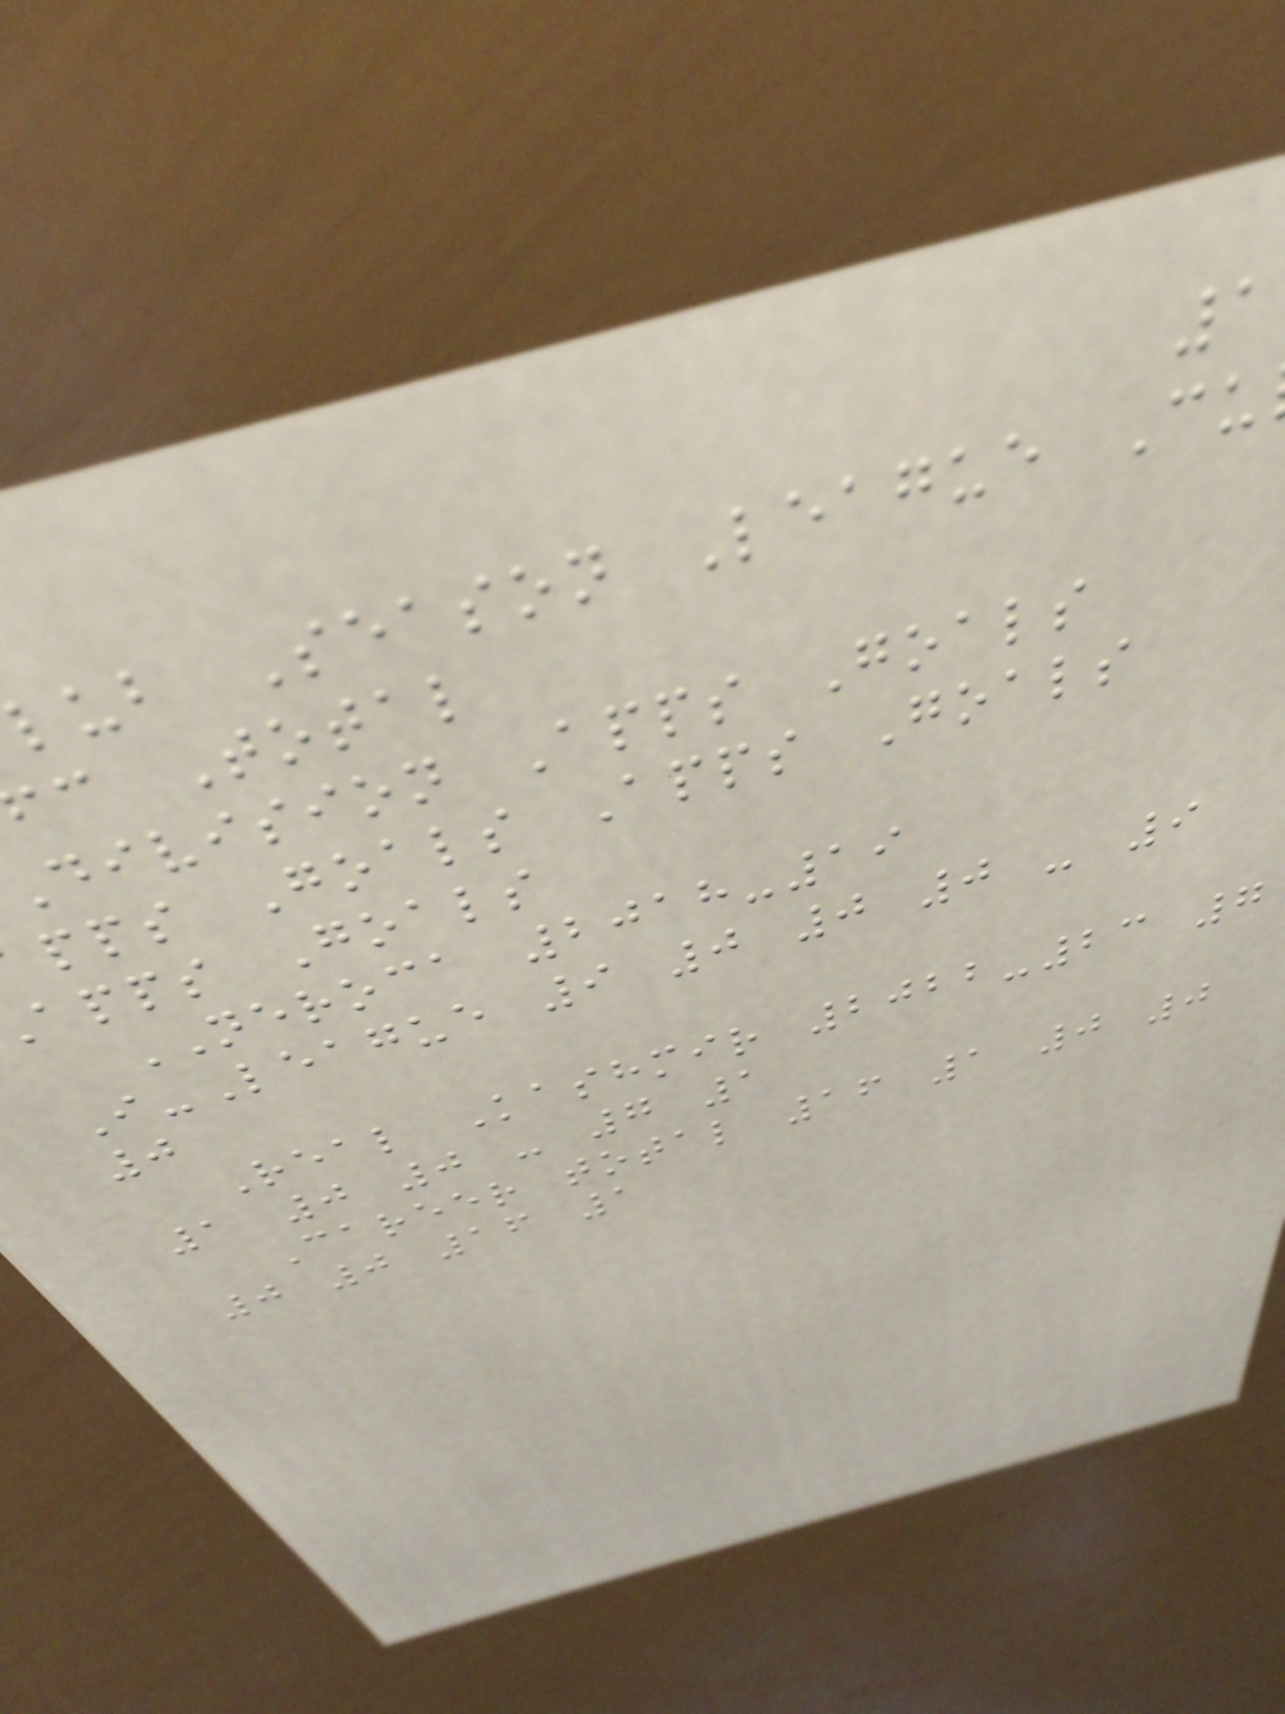lub Season League Cu
c Total
division Apps Goals
pps Goals Apps Goals
apps Goals
NEROCA 2018-19
I-League 9 0 0 0 - 9
0
Real Kashmir 2022-23 7
1 0 0 - 7 1
Career total 16 1 0 0
0 0 16 1
